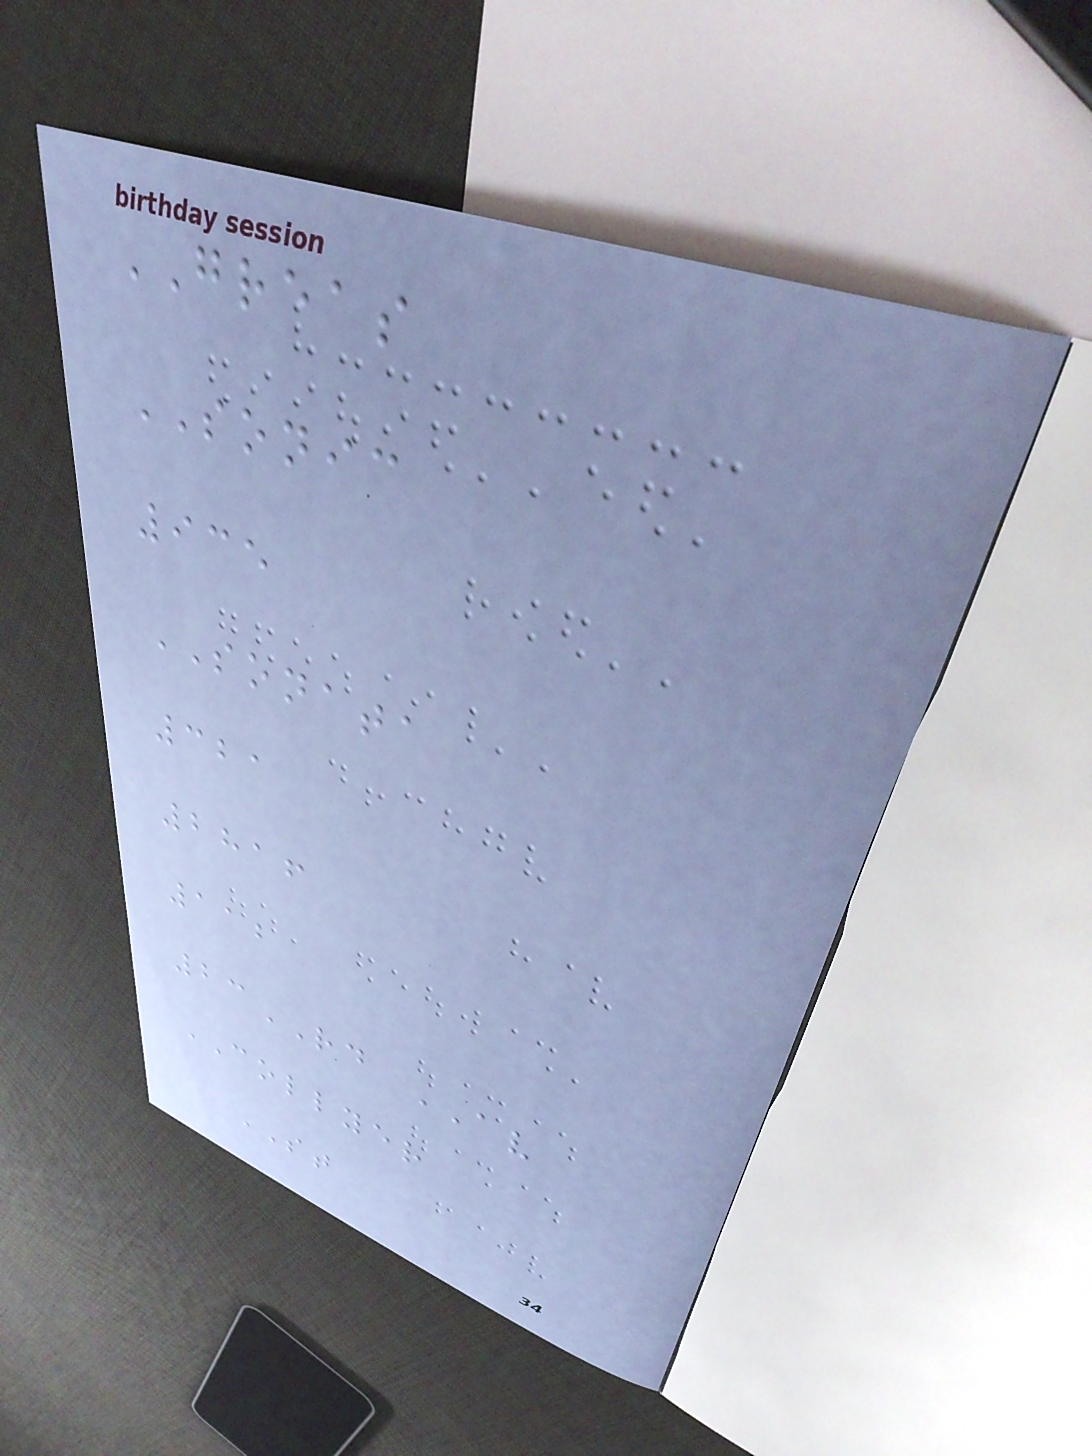GREAS
SONIC
935
SONATA
321
2816
112
23RD AV
COLLYER
ST
